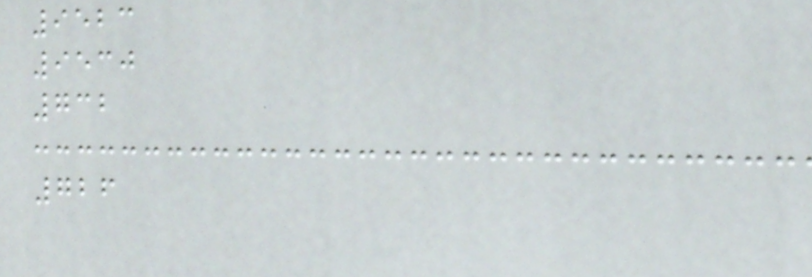9523
9530
732
726
